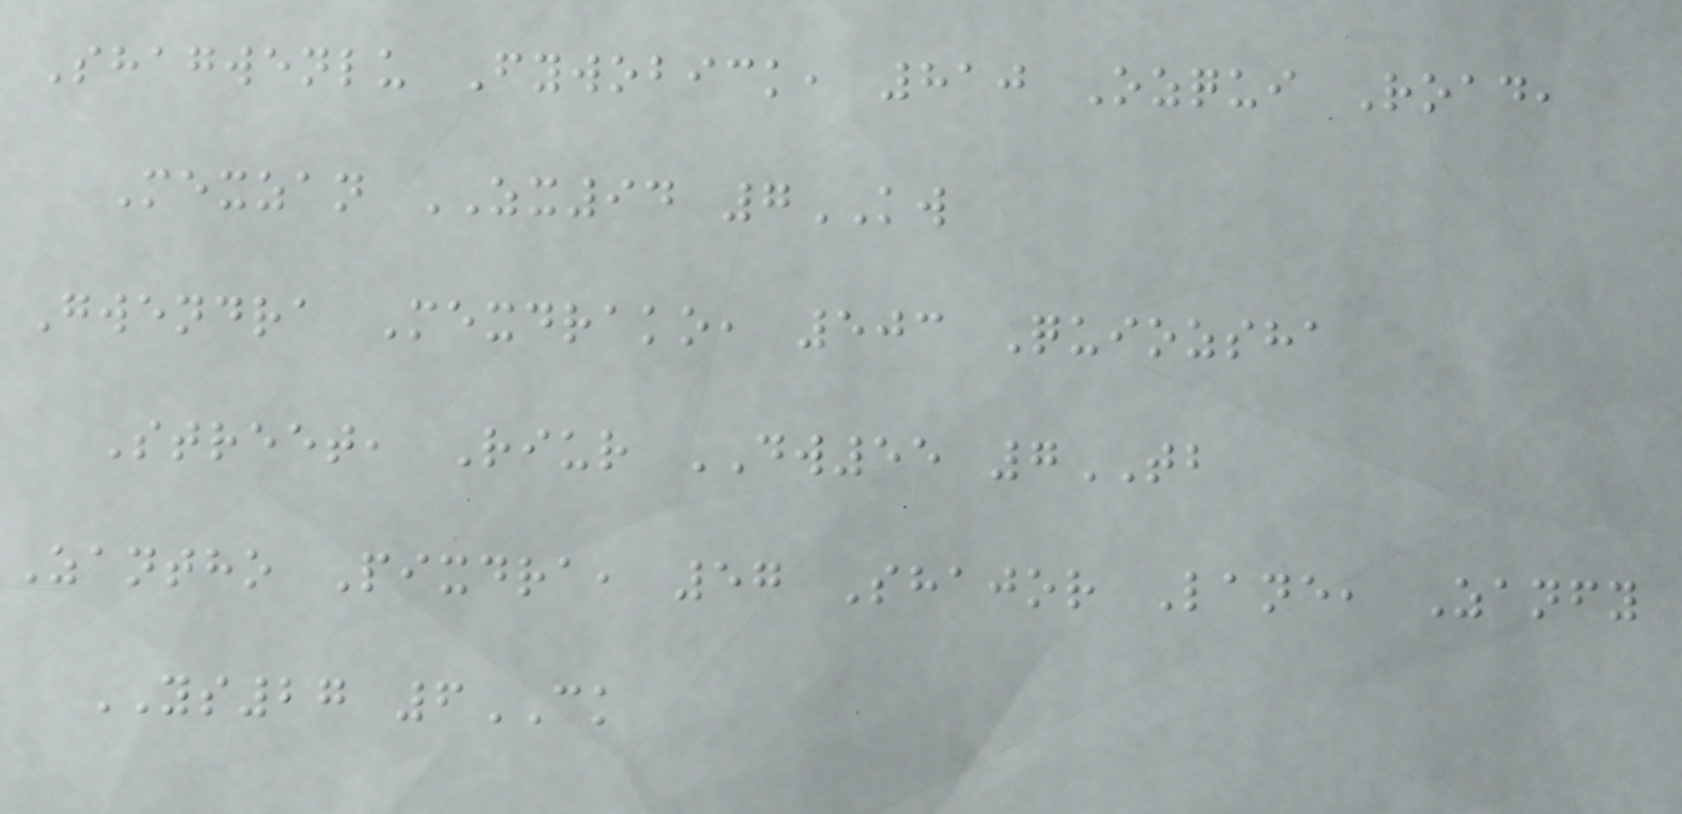Shagwenlu Fywobick, 810 Ozqui Road,
Mexzan ZX94 7KW
Gwendra Mexdrako, 503 Quiozsha
Street, Riur DW55 7TB
Zantho Pixdra, 57 Shajor Lane, Zanfy
YS27 6CK
